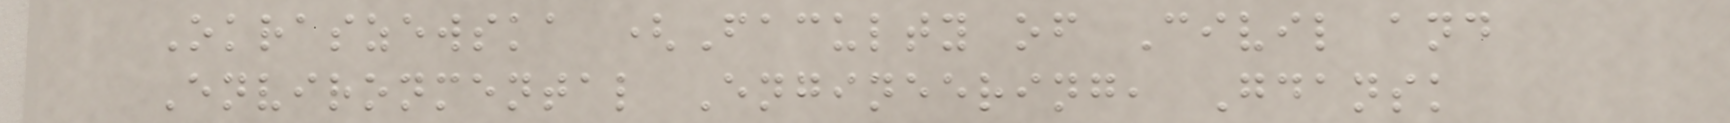Okraszewska (Faculty of Civil and
Environmental Engineering, Gdansk
